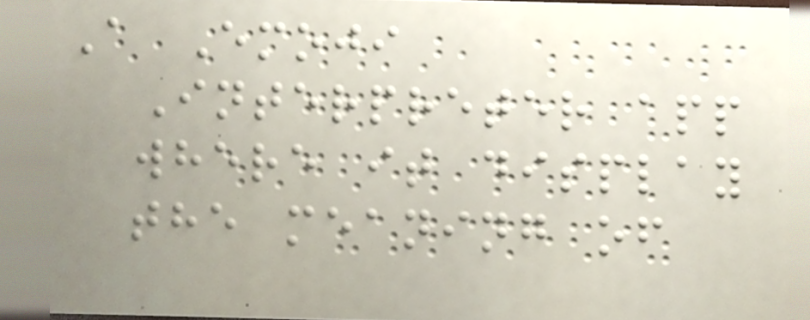A Emoji
Interpreter app
where it display
the meaning of
